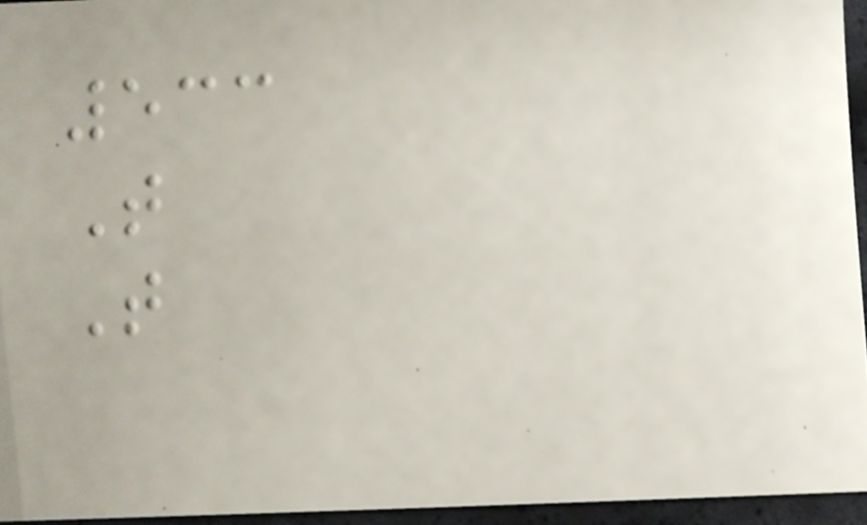533
T
T
